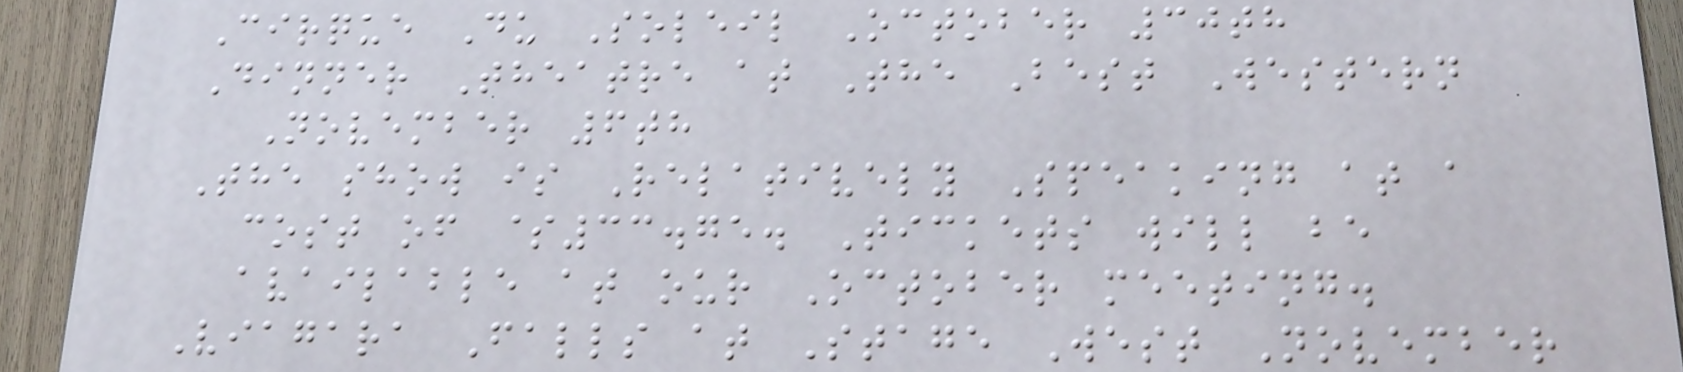Cirque Du Soleil October 30th
Dinner Theatre at The Best Western
November 6th
The show is Relatively Speaking at a
cost of $33.75. Tickets will be
available at our October meeting.
Viagara Falls at Stage West November
